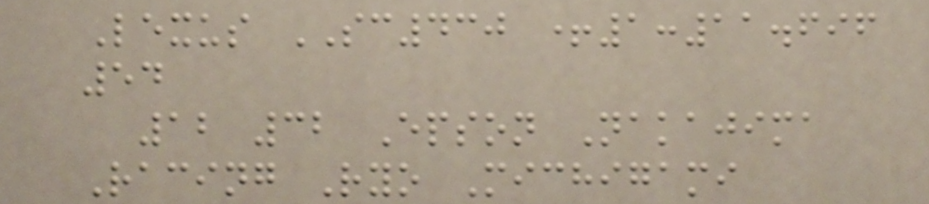Lexus SC430 +1:11.696
54
12 32 Epson Nakajima
Racing Ryo Michigami
